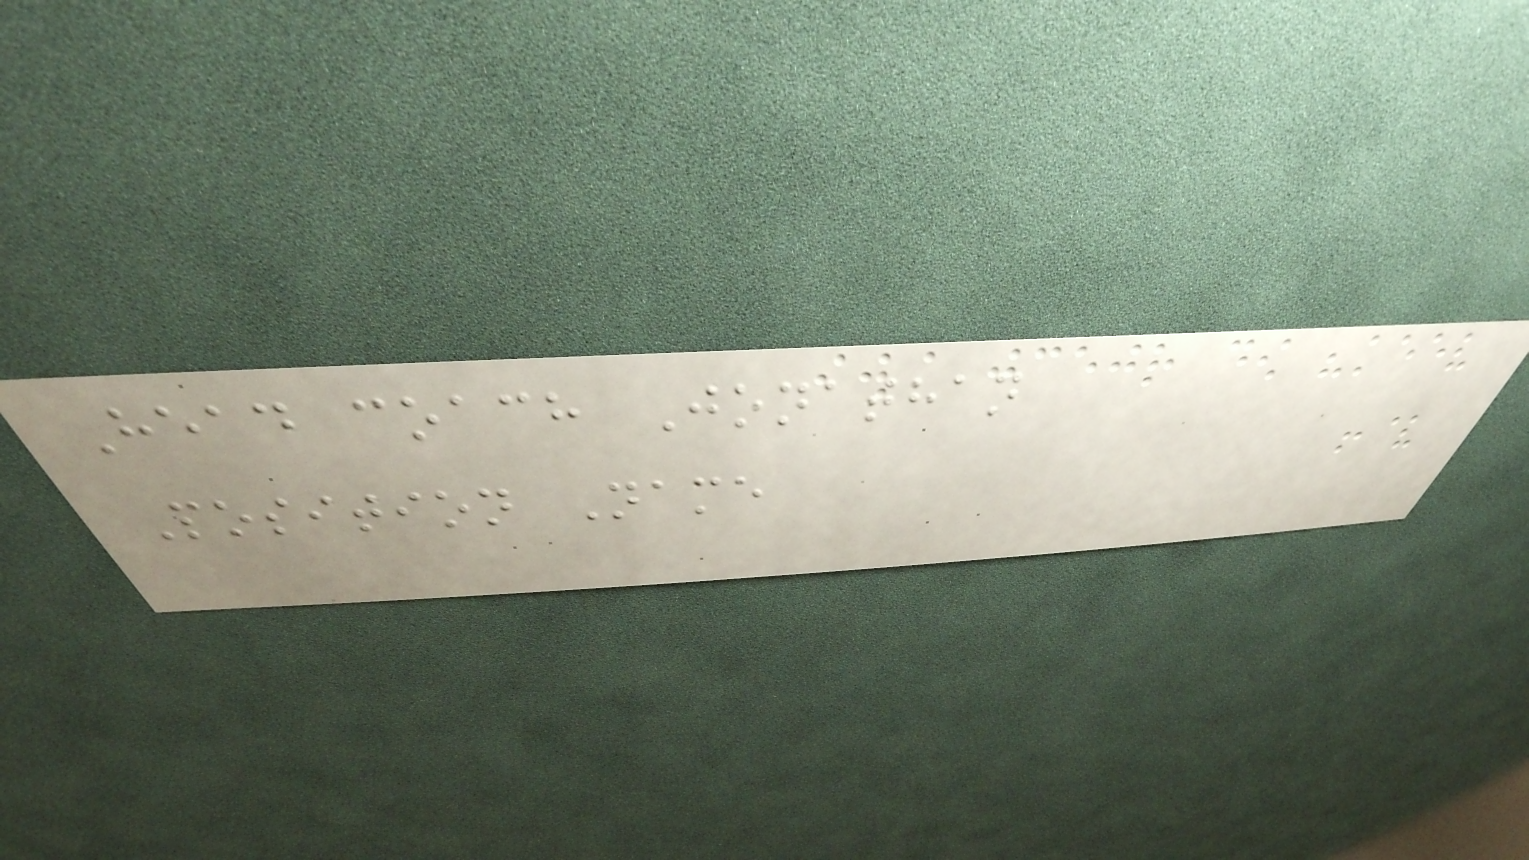Head coach Jonathan
Position Name
